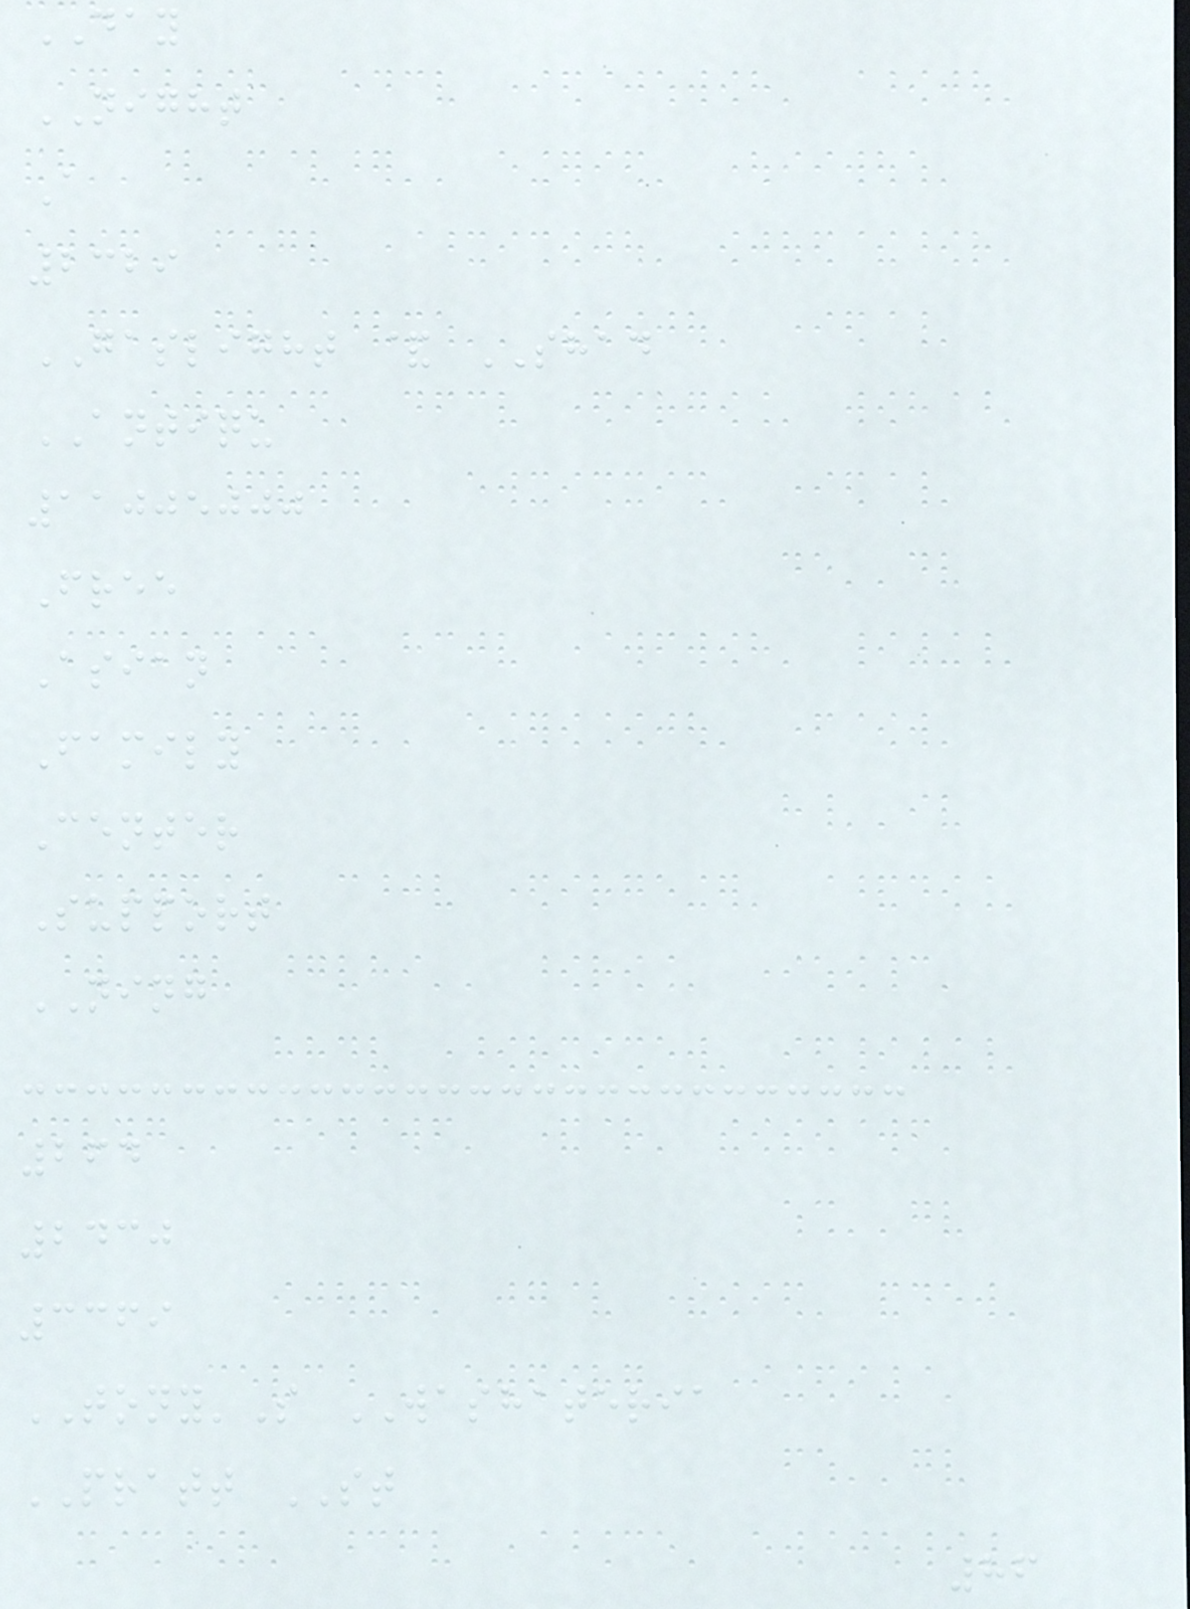DAY
NIGHT
A
2329
GASLIGHT & SHAD
ANTIQU
11005000
Free
Asian
Family
Center
Support
NING
264
2430
3369
TONY'S WASHATERIA
PRATT ST
86
